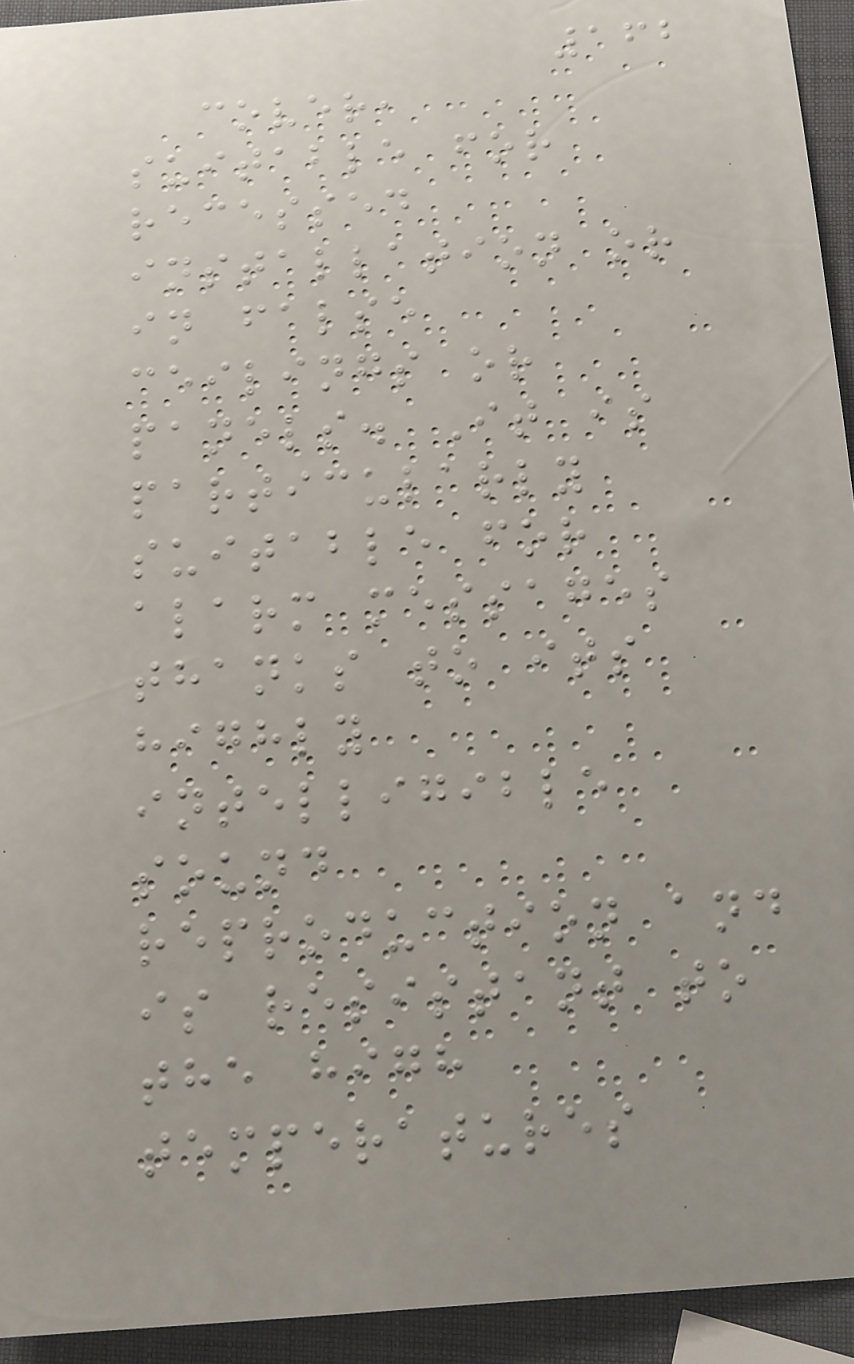162
cover,
suitable for
recessed
installation or
in false
ceilings or
panels. It is
particularly
suitable for
alarm messages
thanks to its
highly
intelligible
sound
reproduction and
is resistant to
the high
temperatures
